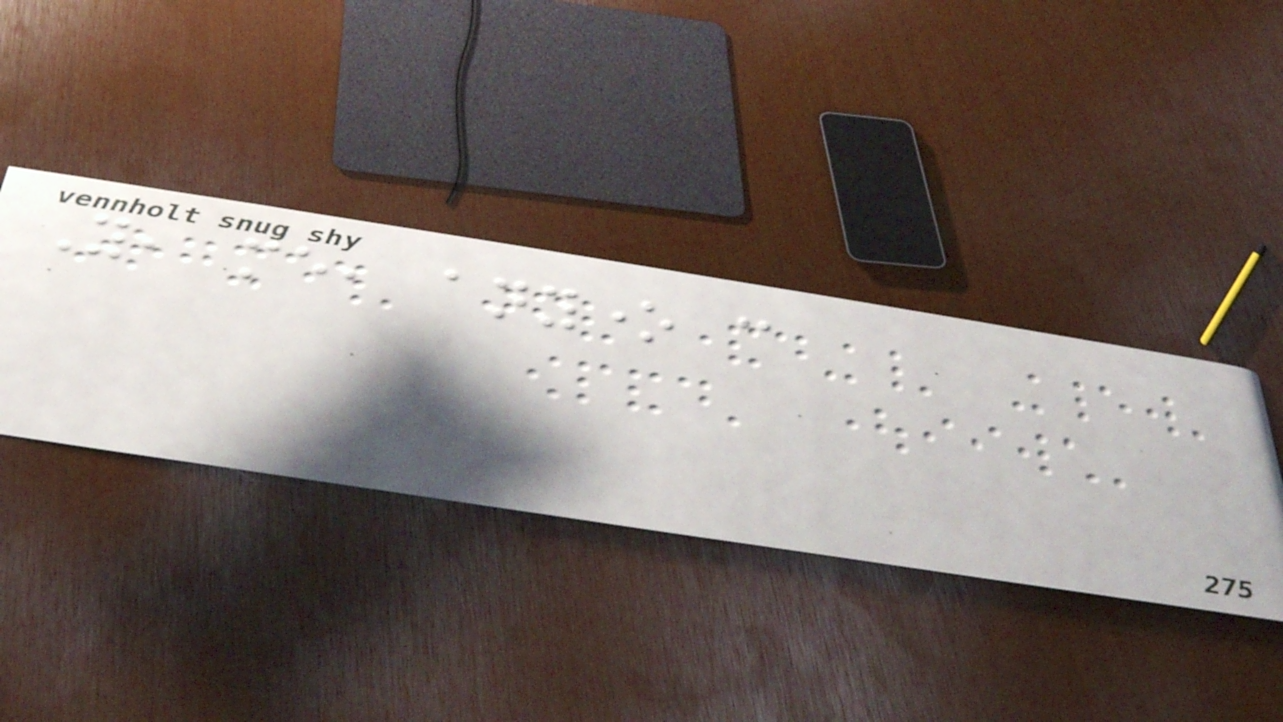You, me, anyone can
